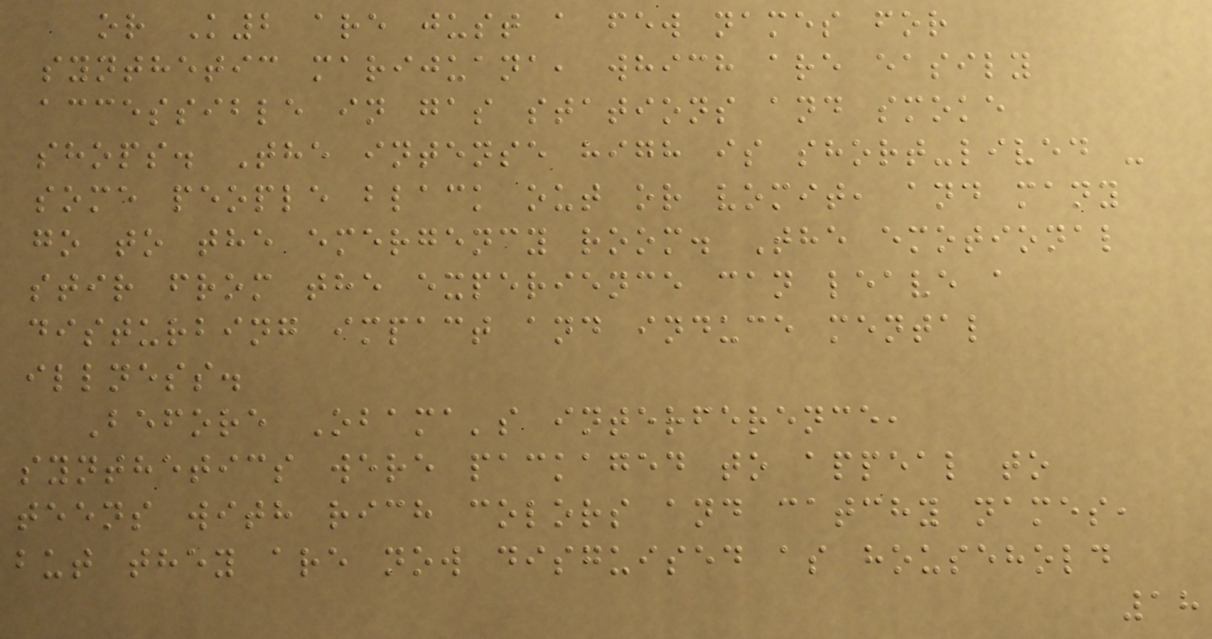or K2 are just a few names for
synthetic marijuana, which are easily
accessible in gas stations and smoke
shops. The intense high is short-lived -
some people black out or vomit, and many
go to the emergency room. The emotional
stir from the experience can leave a
disturbing impact and induce mental
illness.
Before Obama's interference,
synthetics were packaged to appeal to
teens with rich colors and catchy names,
but they are now disguised as household
18
